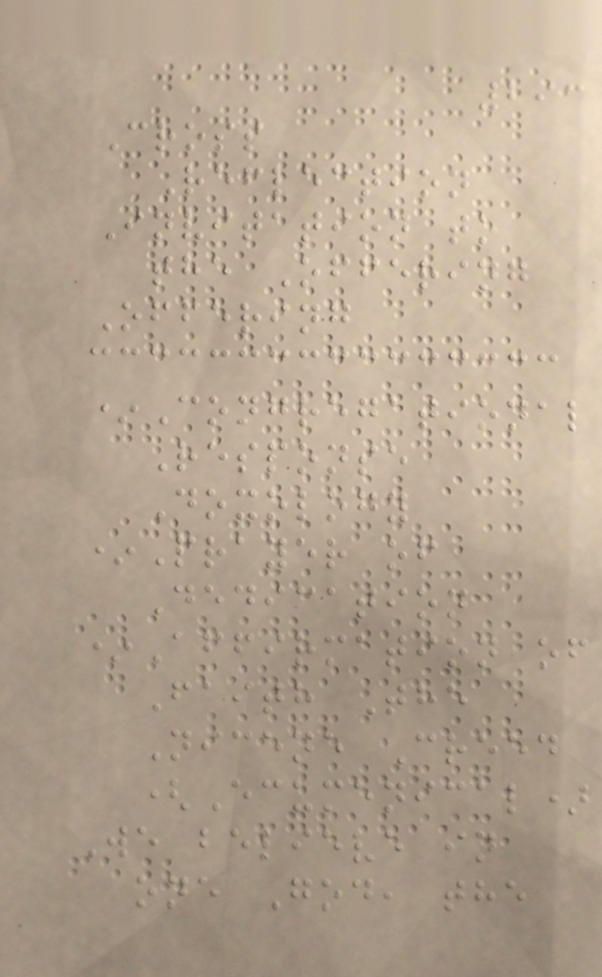293
Cross
Reflection
Invitation to
the Offering
Offering
*Congregational
Response
Doxology
*Prayer of
Dedication
*Affirmation of
Faith The
Nicene Creed
(Ecumenical)
We believe in
one God, the
